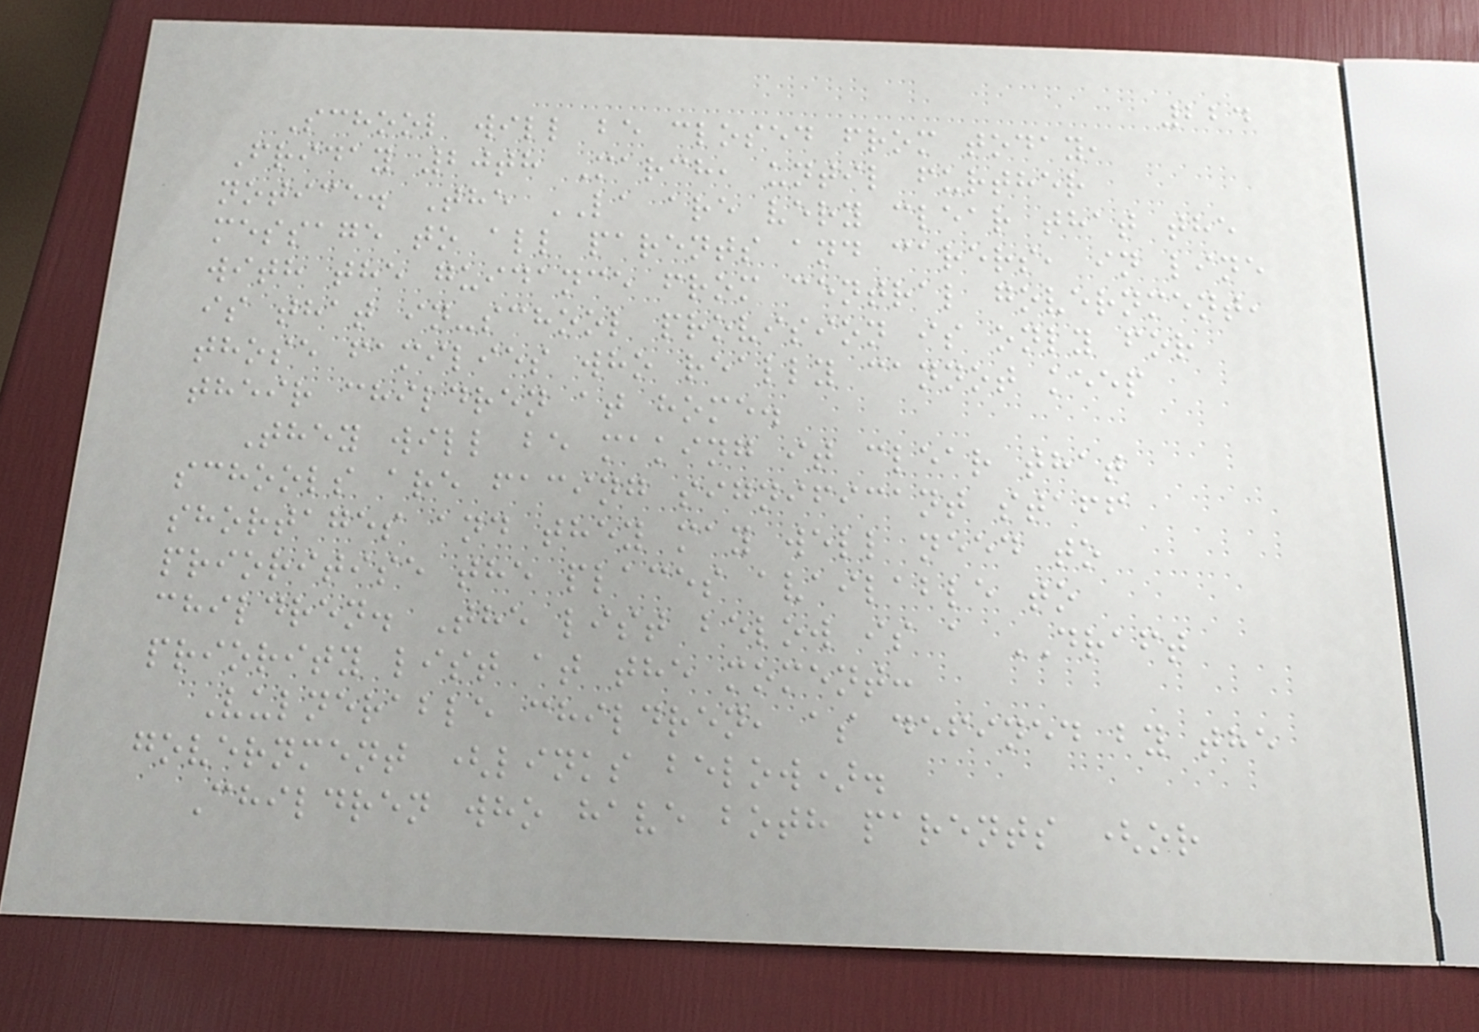224
School will be closed from today,
Friday 20th March, until further
notice. The LA are very clear that the
message to all parents and carers, in line
with the guidance from central government,
is that in-school provision is only for
those families who really cannot keep
their children at home.
They will be making it clear that
schools are facing significant staff
shortages and they may well need to
prioritise the places available to
children. The list below is a DRAFT
priority list at the moment:
Vulnerable children, as defined by the
government (links below).
Children who have both parents (or
